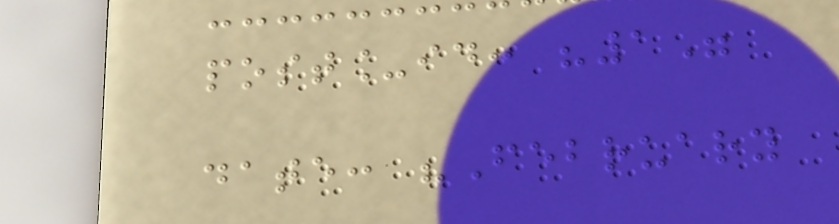post_id: "1"
date: "February
